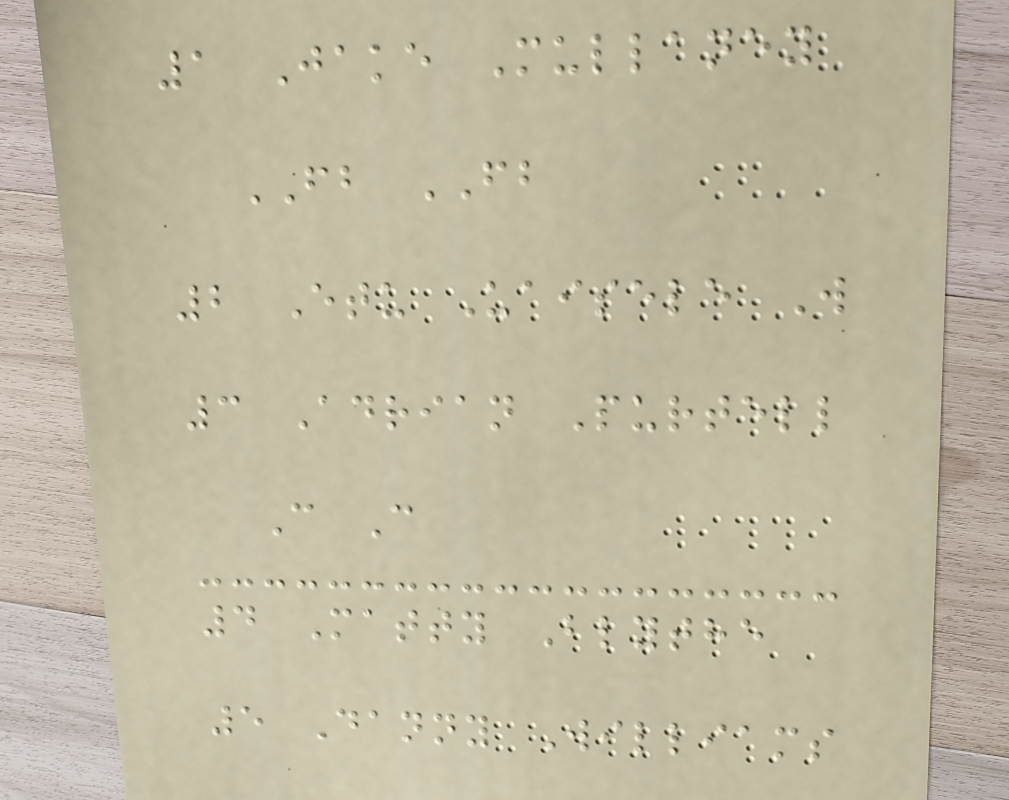1 Jake Mullaney
FB FB
2 Etu Uaisele W
3 Adrian Purtell
C C
4 Matty Blythe
5 Danny Williams
